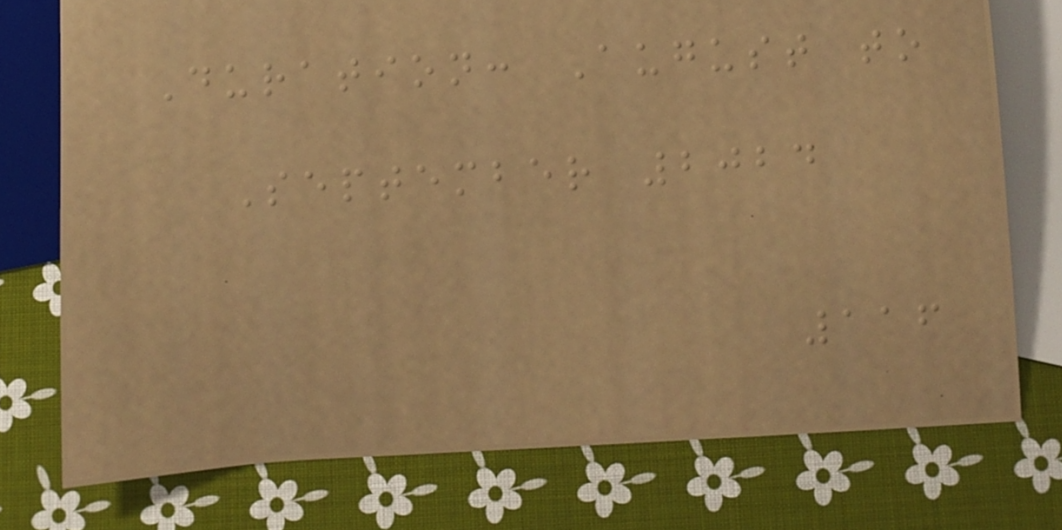Duration: August to
September 2024
116
